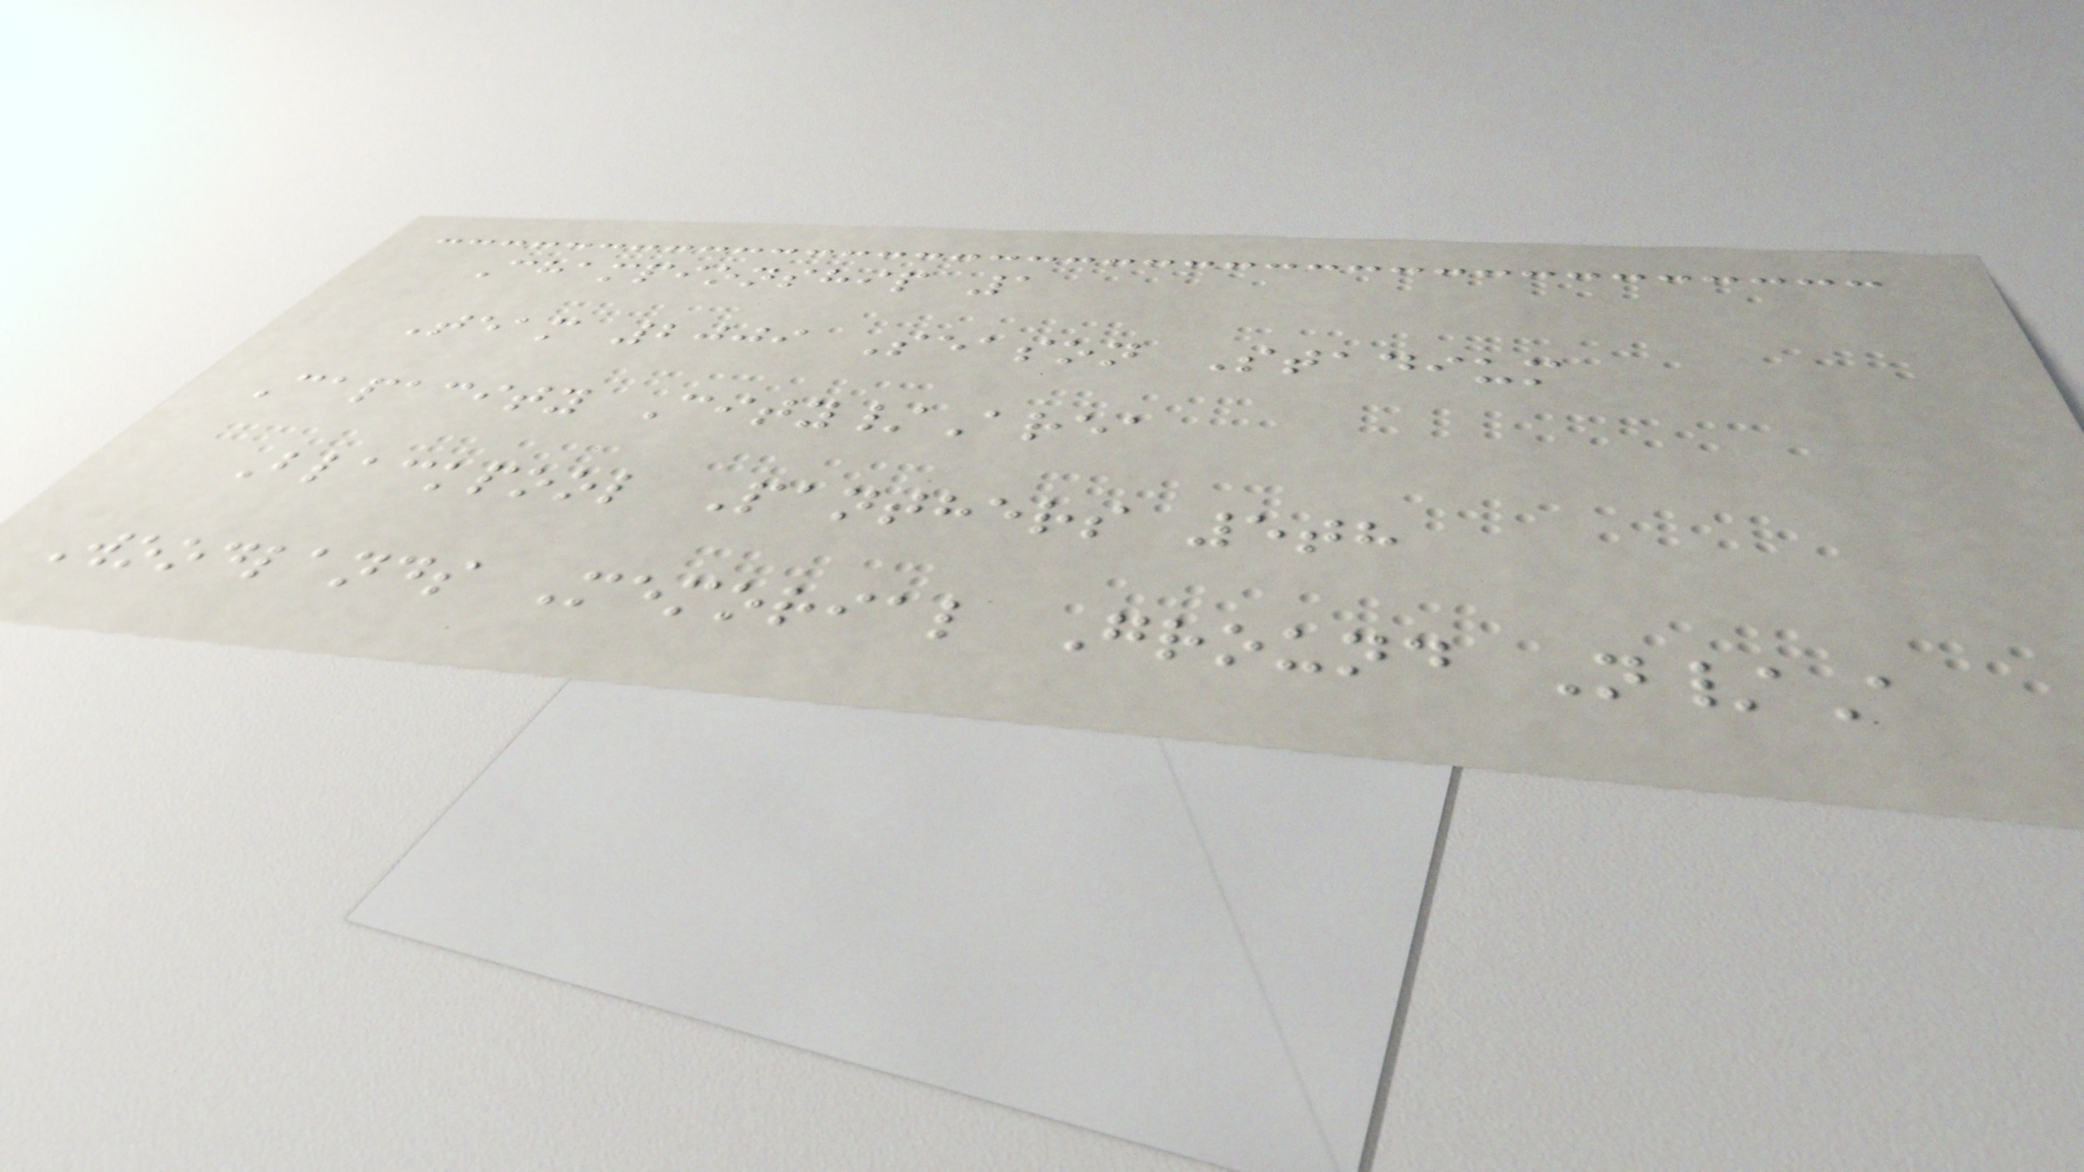Championship 1
Team 2009 Season Stadium
Capacity City/Area
Blackpool Panthers 5th
Woodlands Memorial Ground N/A
